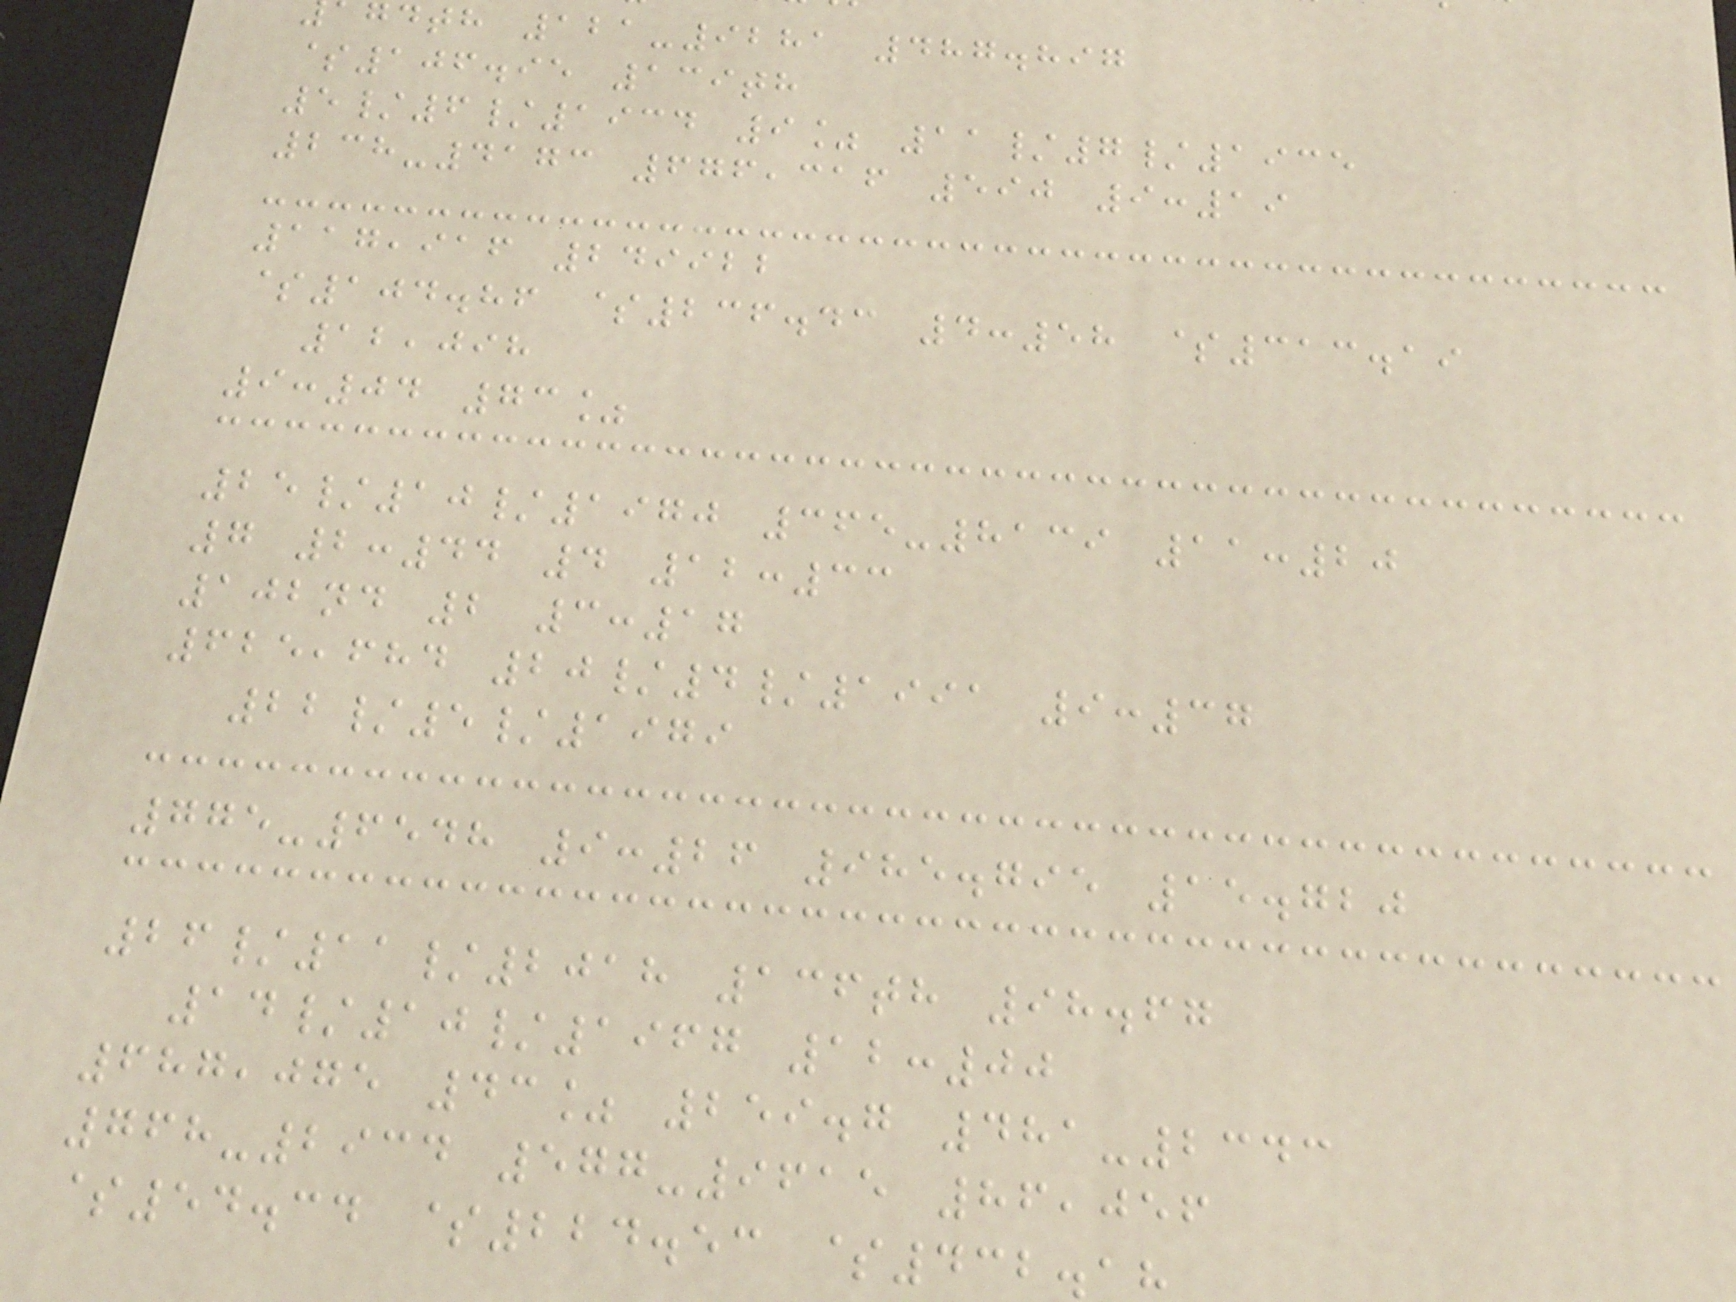gdth 121-9281 487.897
$106.95 139th
5/6/1934 9% 11/7/1935
238-4173 676,316 590 9:19
117,916 249922
$104.86 $236.43 4:58 $313.19
12,098
9:04 73%
25/10/1970 365-8139 11:20
7 2:44 4 12:33
102nd 2 3:17
625,684 20/4/1991 9:37
22/5/1979
775-6548 9:26 985.795 15.720
26/11/2018 136th 98.67
14/10/1967 12:00
687,075 43% 259.7 481-2343
768-2934 577-9615 86,056
$54.34 $224.53 $432.
